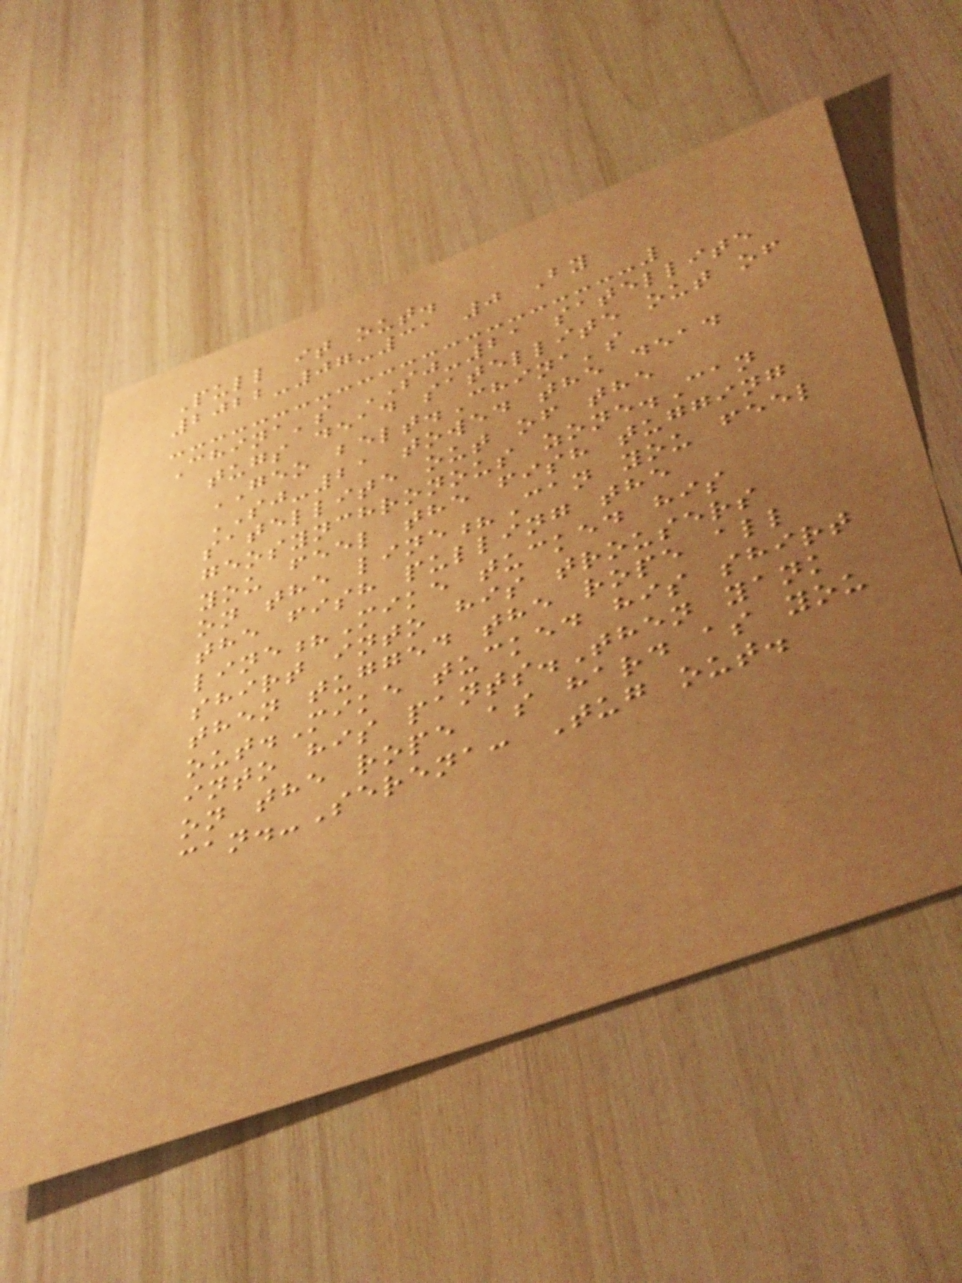Pull it out.
2022-07-31 0 By
China's SJ-21 satellite
tugs dead satellite out of
GEO belt.China's
SJ-21 towed the dead
satellite out of the
geosynchronous zone.Can
you feel the fish tugging
on the line?Can you feel
the fish pulling the
line?Mike tucked his
shirt into his trousers
then tugged the rope all
out.Mike tucked his shirt
into his pants.Then yank
on the rope as hard as you
can.-Serena: Tug out.
